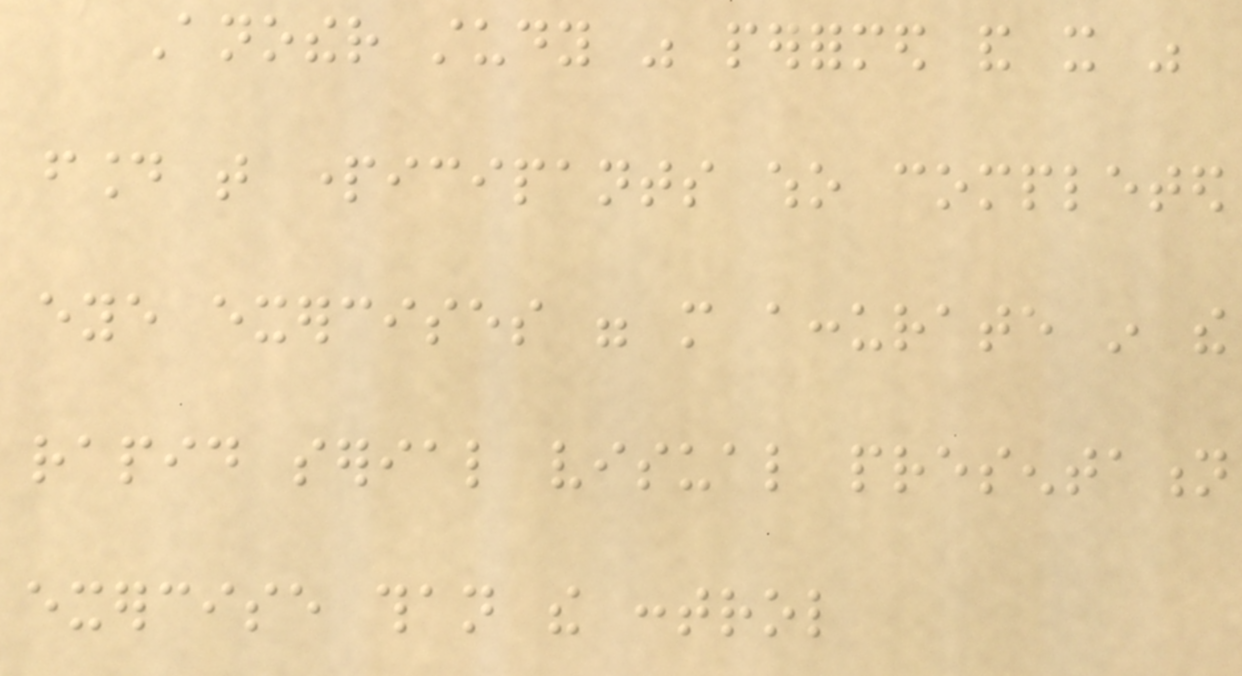Another study was performed and it was
found that participants who completed
eye exercises were more accurate in the
rapid serial visual presentation
exercise than the control
